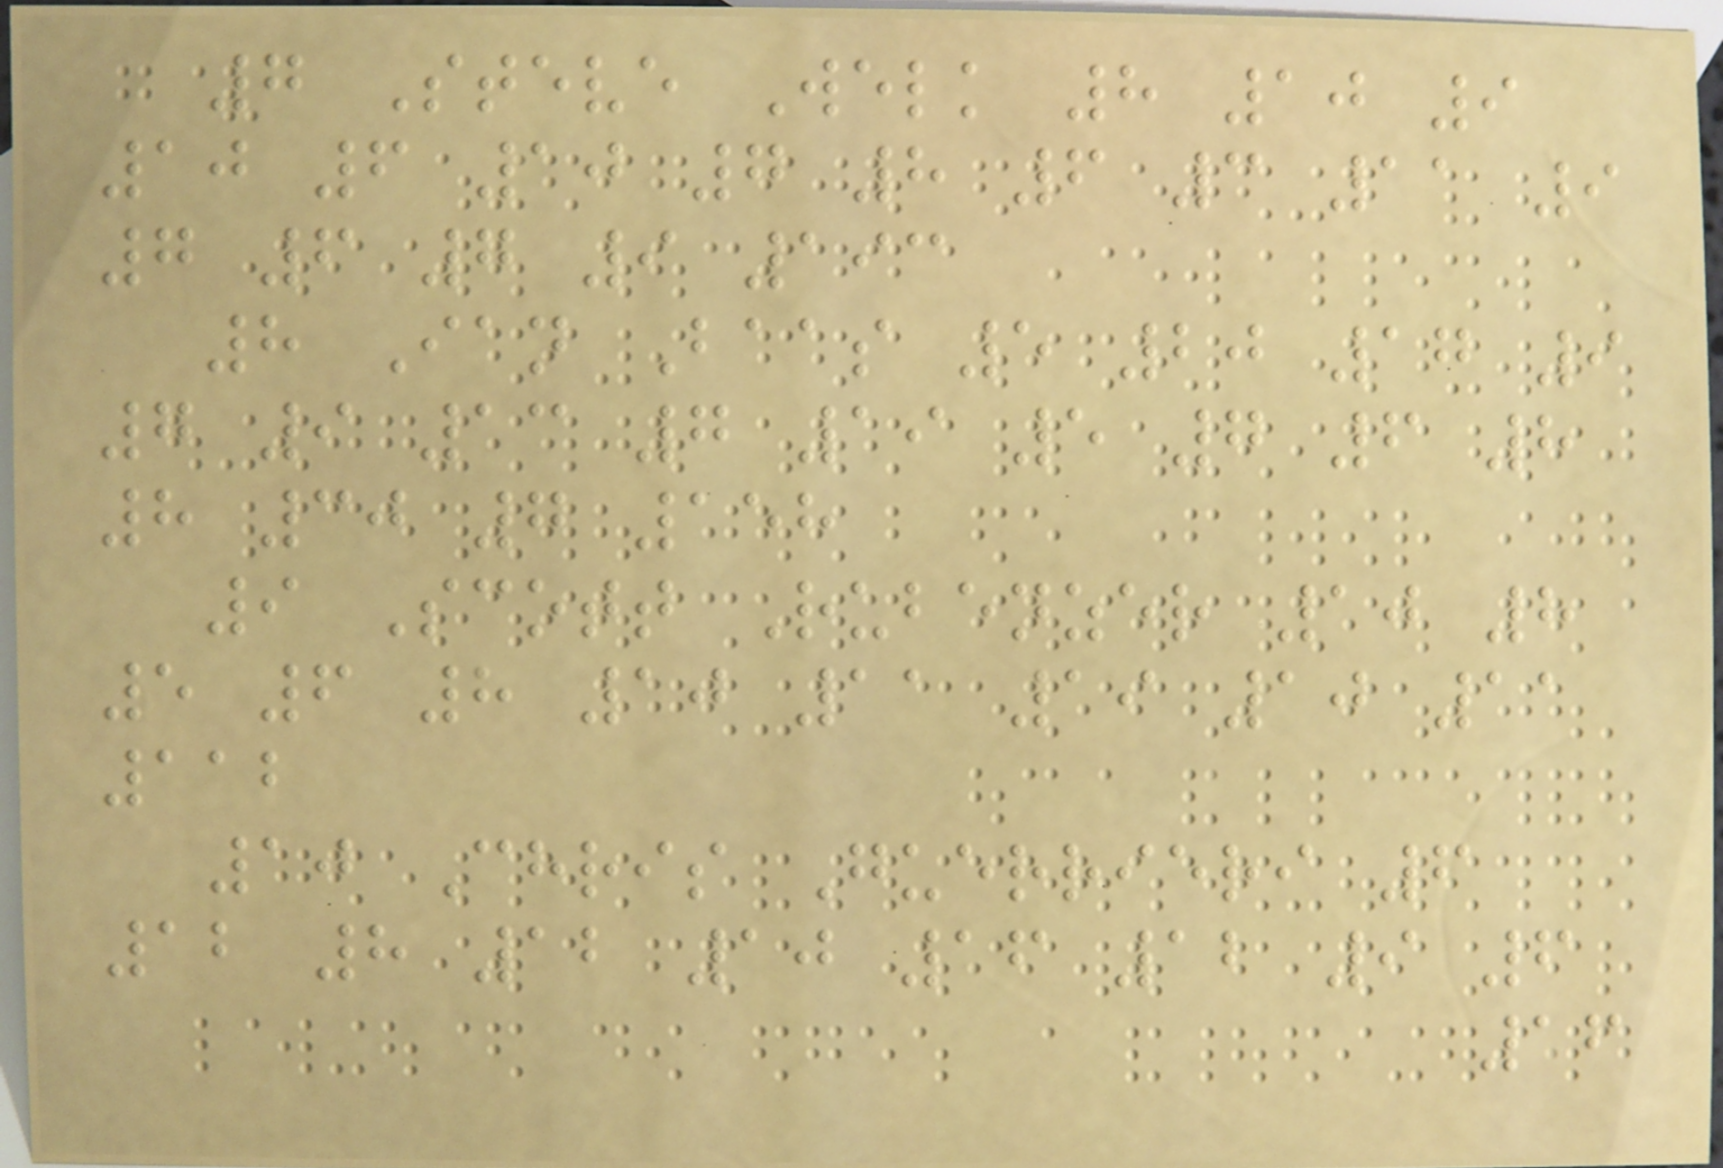7 Steve Welk 8 10 9
10 6 10 7 8 6 3 11 9
7 6 7 9 193
8 Ian Baas 5 20 17 9
7 9 13 7 19 5 7 6 8
8 30 7 158
9 Scott Rubenzer 10 8
5 6 8 10 11 19 10 11
112
10 Chris Guerrieri 6
12 8 12 10 16 12 9 6
16
